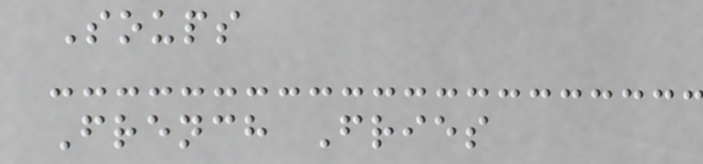Soups
French Fries
